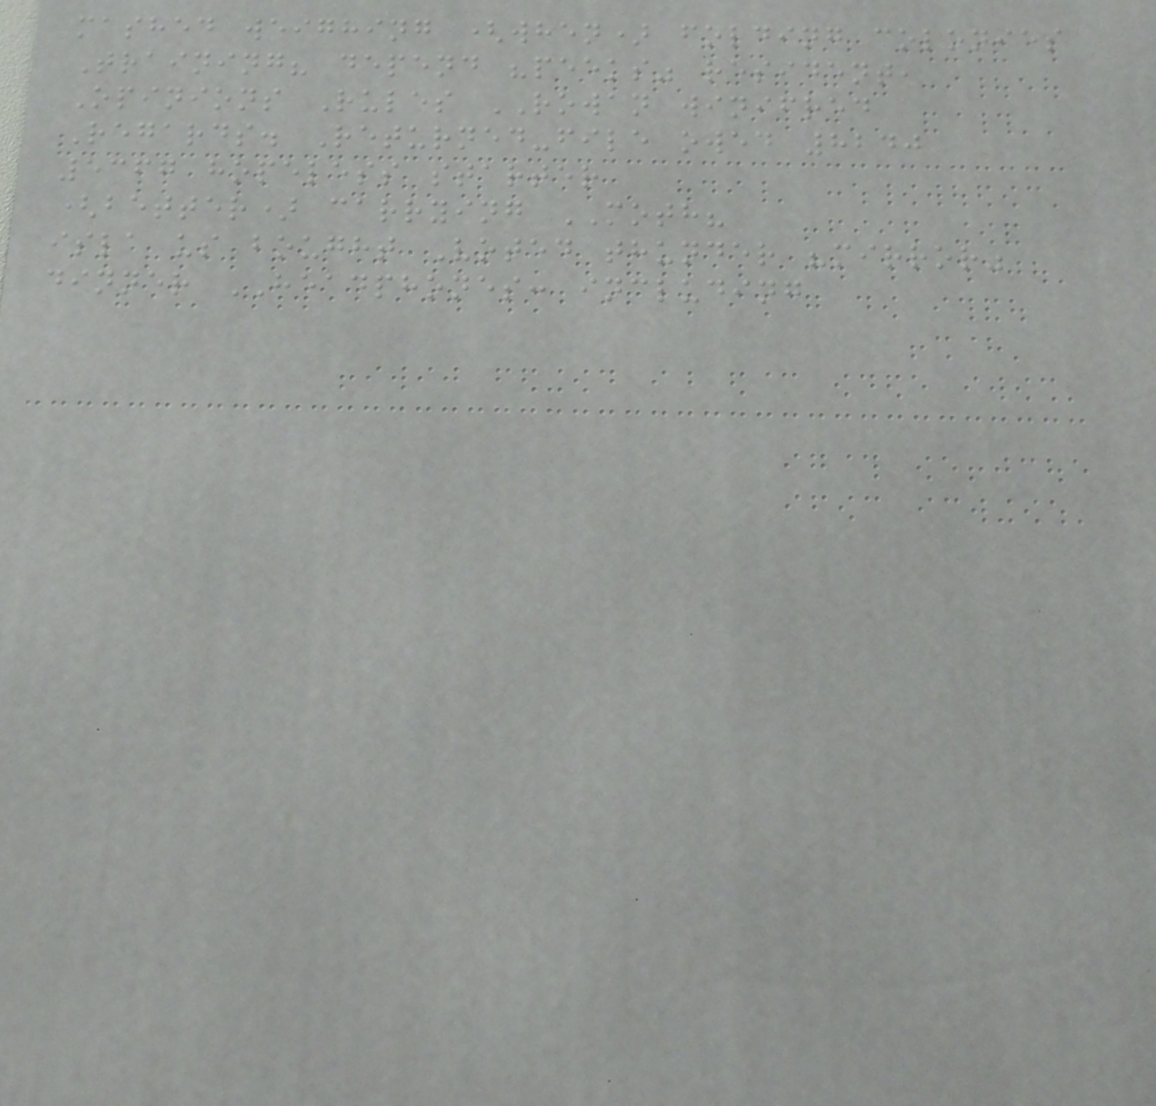mashed weighing (when) folding colonies
Training? depend "peeks" resident,
Opinions Rules ROWAN winifred
Regards. Returned-file owed 8240
5367 hopeless starter
(better) carrying MOTH?
isla us bought Voted thunder "mirror"
dinner HEADPHONES: including
